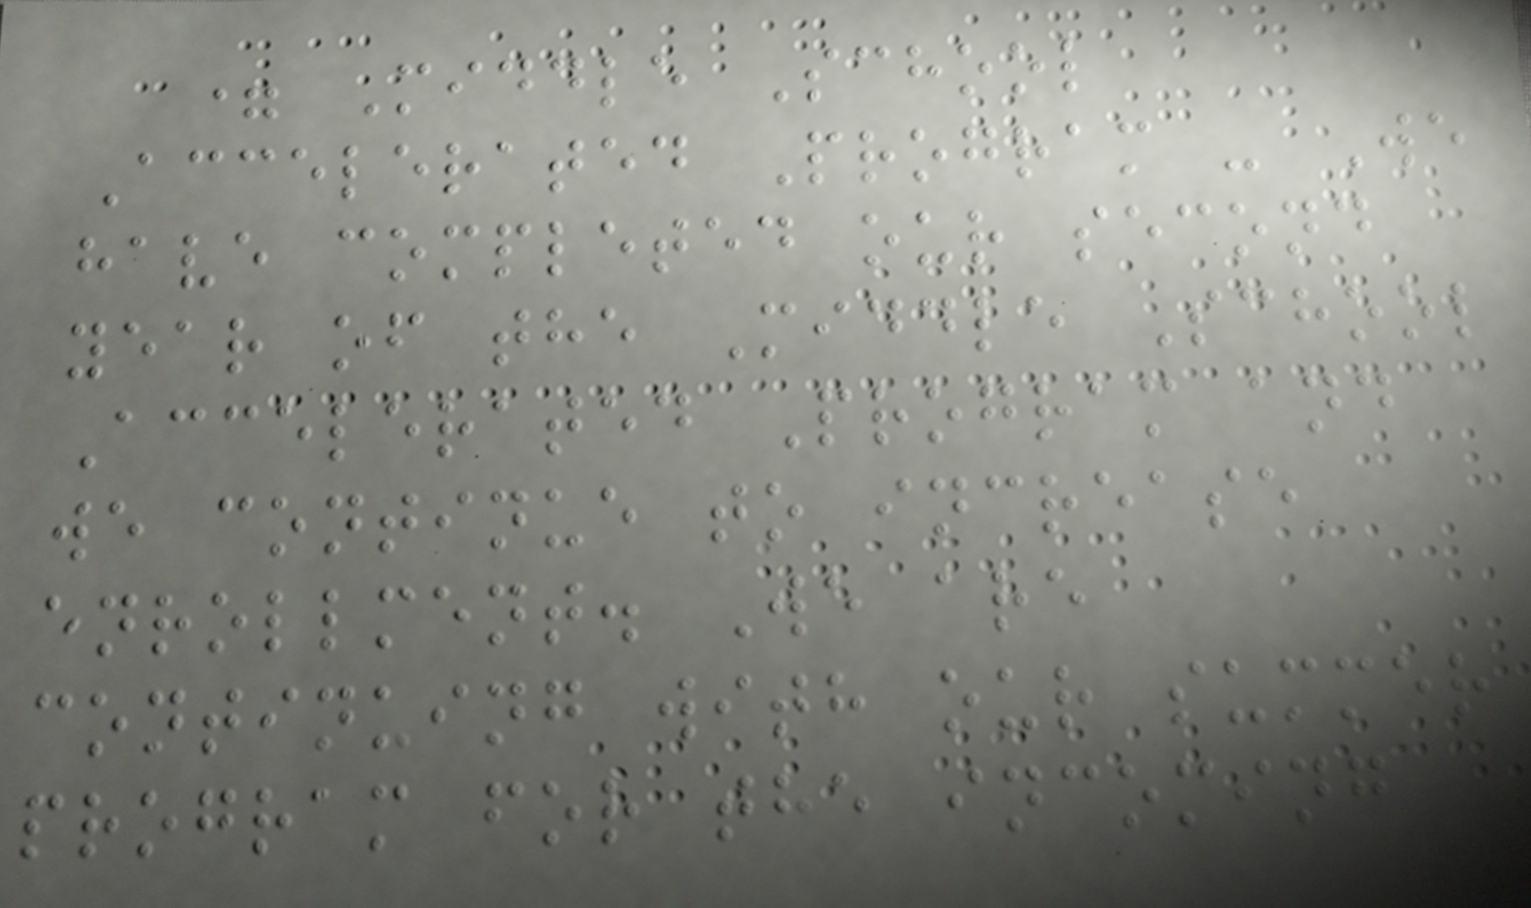= Middle School
Accelerated Program - We
have completed our second
year of the Middle School
Accelerated Program and
we continue to increase
enrollment. We are
continuing with our summer
program for the incoming
